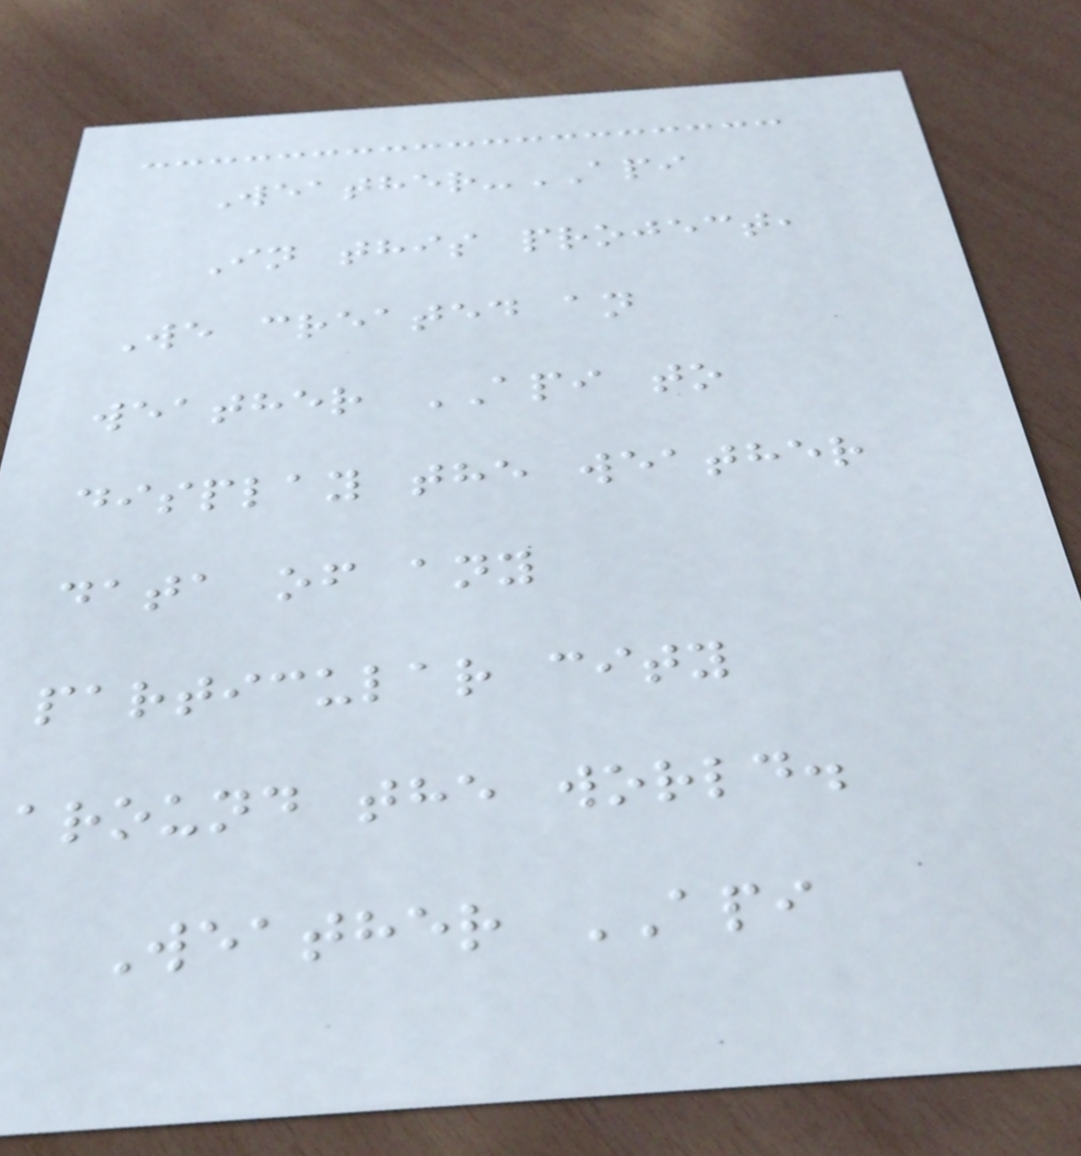Weather-API
In this project,
We created an
weather API to
display the weather
data of any
particular city
around the world.
Weather API
